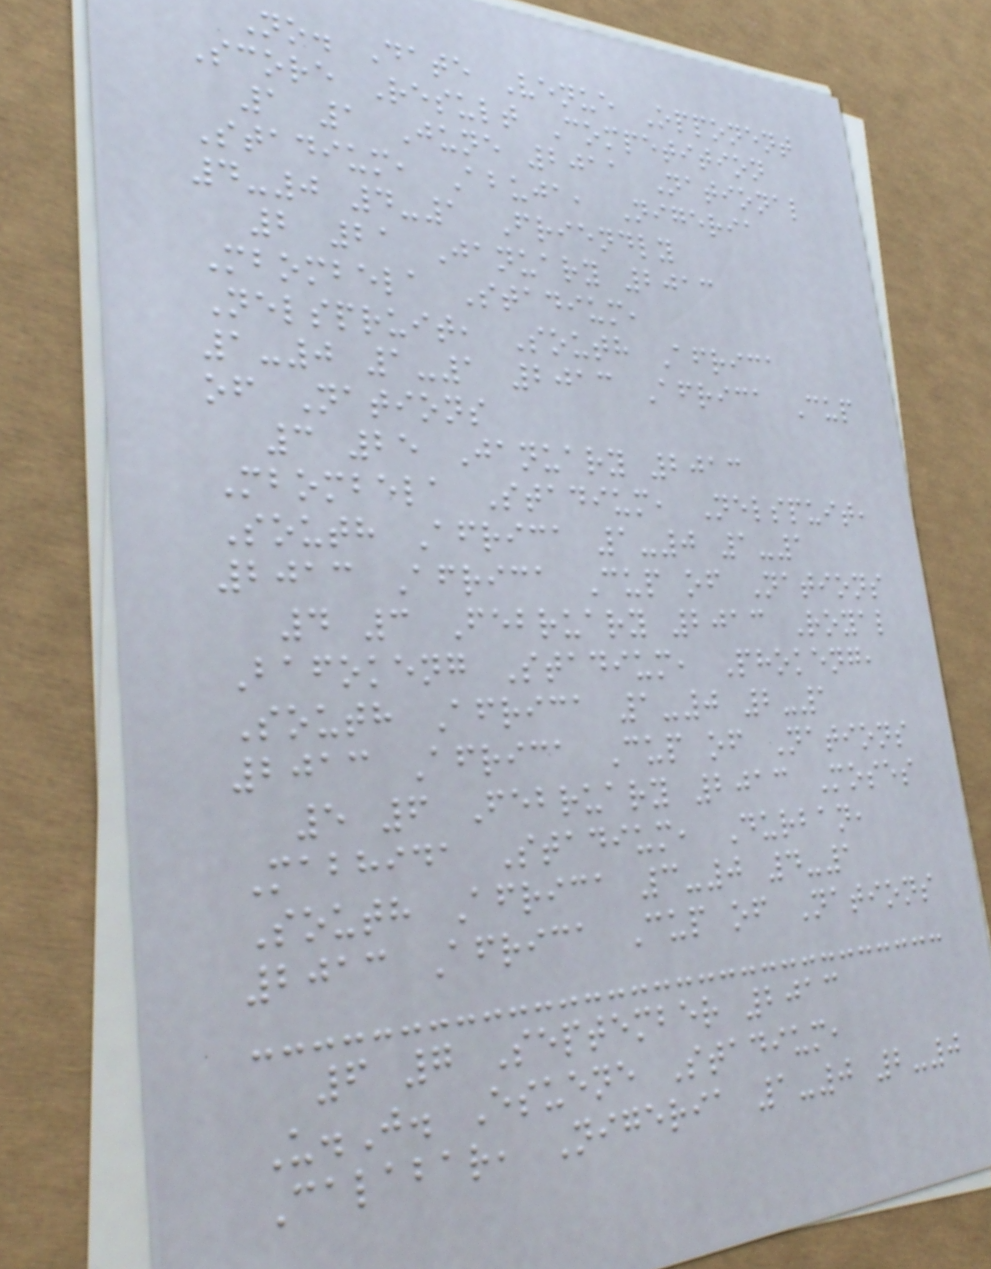No. Date Venue Opponent
Score Result Competition
1 1 June 2011 National
Stadium, Abuja, Nigeria
4-0 4-1 Friendly
2 21 January 2013
Mbombela Stadium,
Nelspruit, South Africa
1-0 1-1 2013 Africa Cup
of Nations
3 25 January 2013
Mbombela Stadium, Nelspuit,
South Africa 1-0 1-1
2013 Africa Cup of Nations
4 3 February 2013 Royal
Bafokeng Stadium, Phokeng,
South Africa 1-0 2-1
2013 Africa Cup of Nations
5 6 February 2013 Moses
Mabhida Stadium, Durban,
South Africa 3-0 4-1
2013 Africa Cup of Nations
6 7 September 2013
U.J. Esuene Stadium,
Calabar, Nigeria 1-0 2-0
